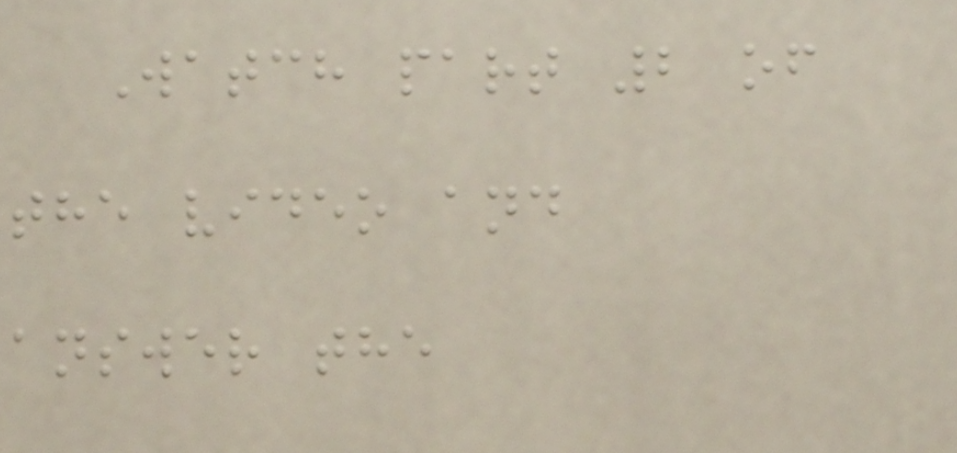Watch part 2 of
the video and
answer the
